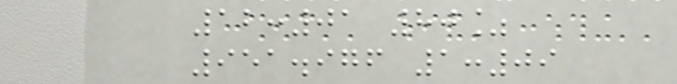12:01 80%
951.976 1:09
